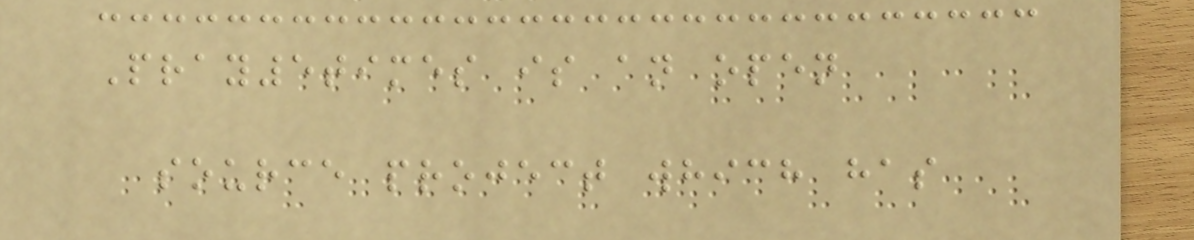Pray5times is an open
source project which has
